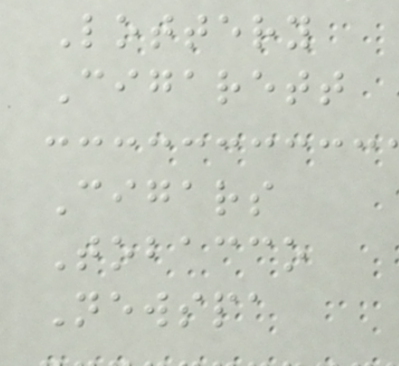Lottery
Cigarett
Cigars
Tobacco
Newspa
